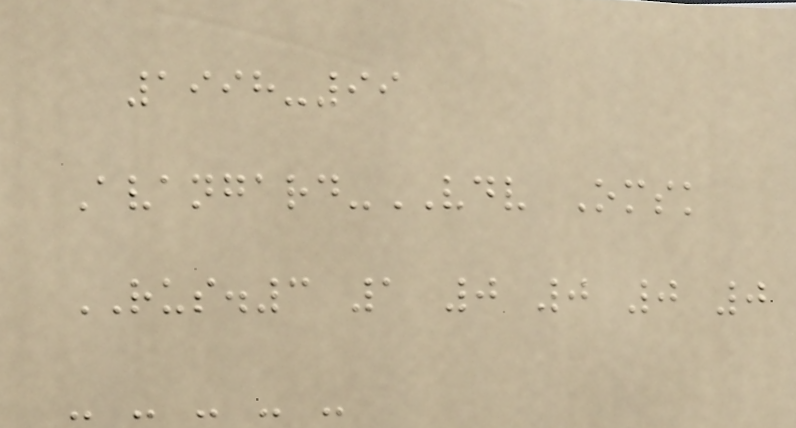1998-99
Avangard-VDV Omsk
RUS.3 1 0 0 0 0
- - - - -
